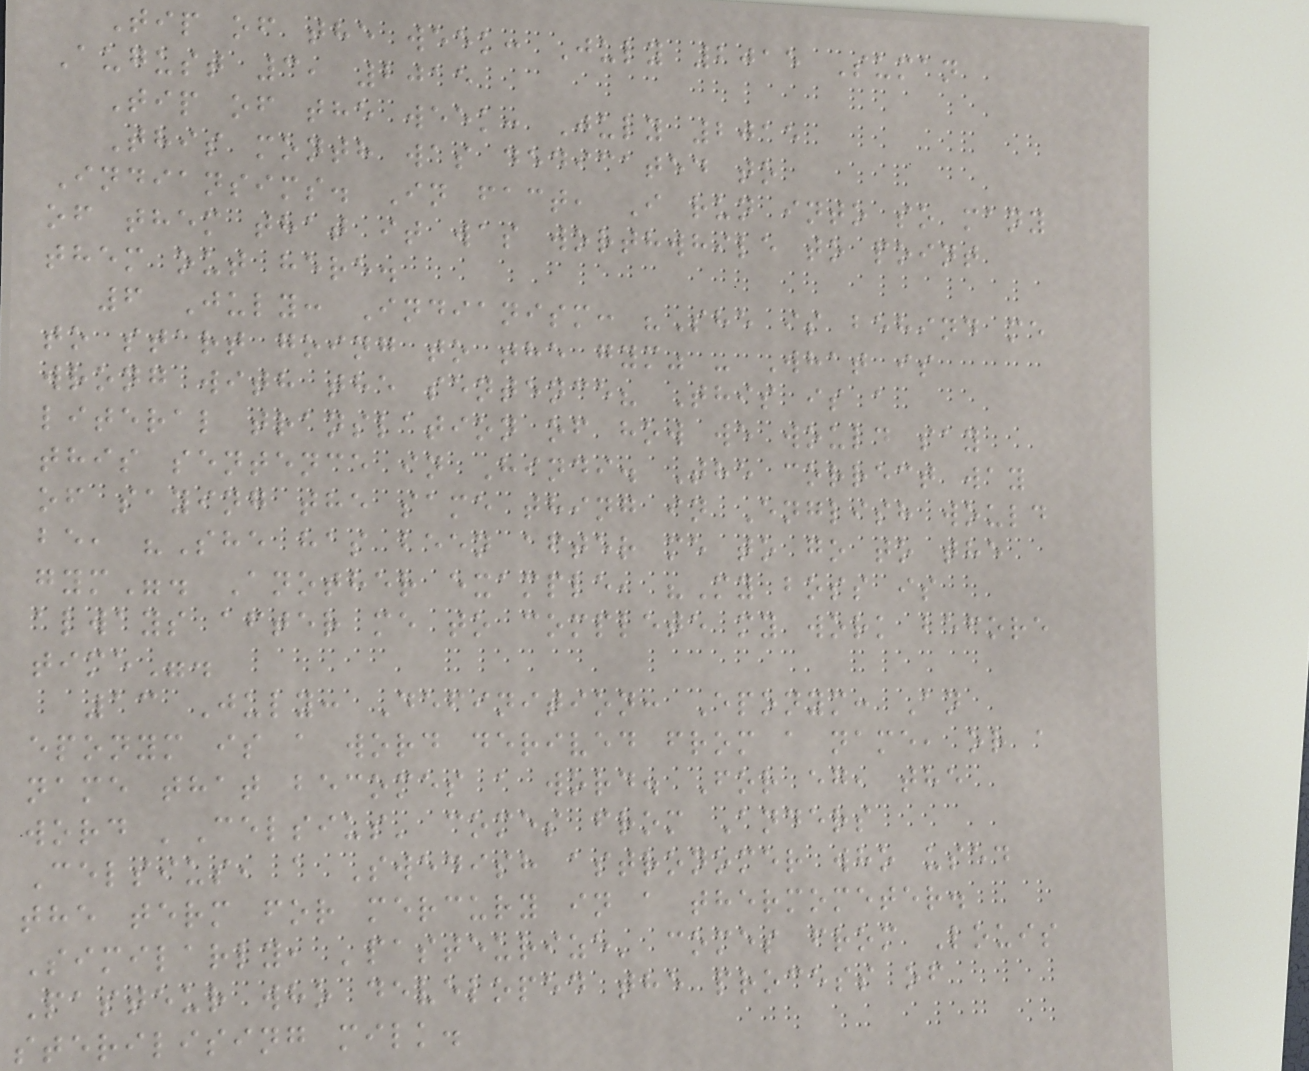Tip of the week: July 2015 Suman
August 3, 2015
Tip of the week: July 2015
This month was dedicated to
Indiansims. In fact, I run into so many
of them that it was worthwhile to point
them out here.
6 July: Indianism: "She is behind me
to start going to the gym" - What is
wrong with the sentence? This is a
literal translation of how we would say
this sentence in Hindi. The correct way
of saying the same thing in English would
be, "She has been after me to go to the
gym". Another example, "My boss is
always after me to complete my work before
time".
13 July: Definition: Eponym: An
eponym is a word derived from a name, or a
name that becomes a word. For eg, the
word 'Celsius' comes from Anders
Celsius, a Swedish astronomer who used
the term for mercury in a thermometer.
Similarly, 'pasteurize' comes from Louis
Pasteur who developed the process of
sterilising milk.
